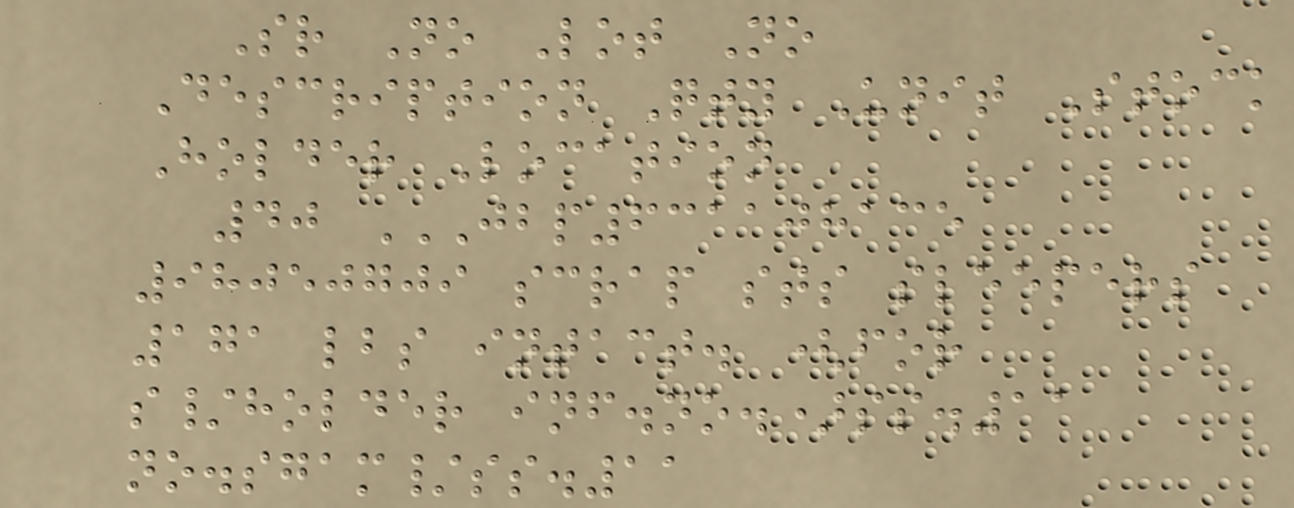Sr No Lot No
Description Qty Unit Stock
Holder Location
40 JBP631108135
98050709 SCRAP STS SLEEPERS
171 LBS INTACT. (FOR
S/HOLDER INF.NO.)SS.11
NO.SGAM/SS.11
